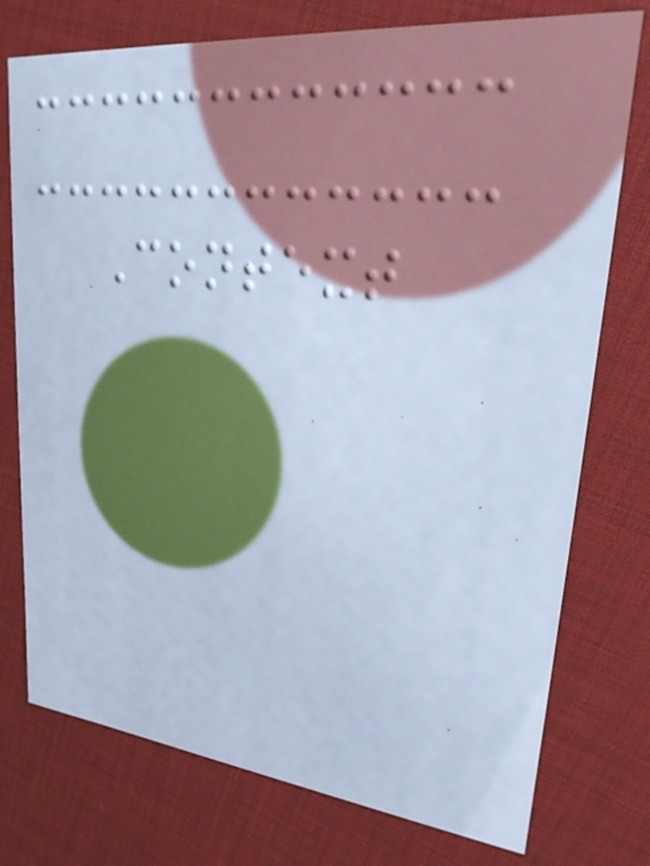Context
